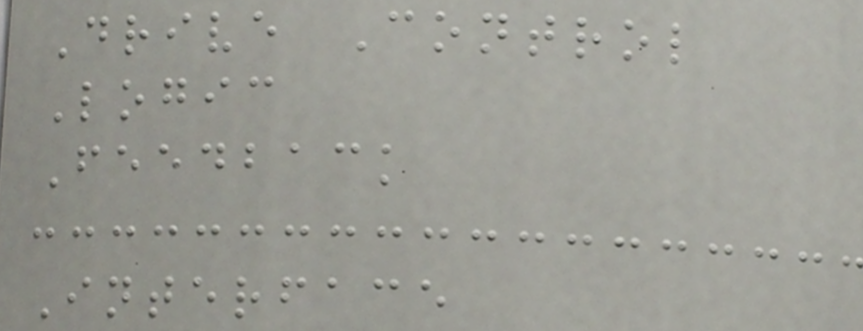Drive Control
Logic
Feedback
Interface
